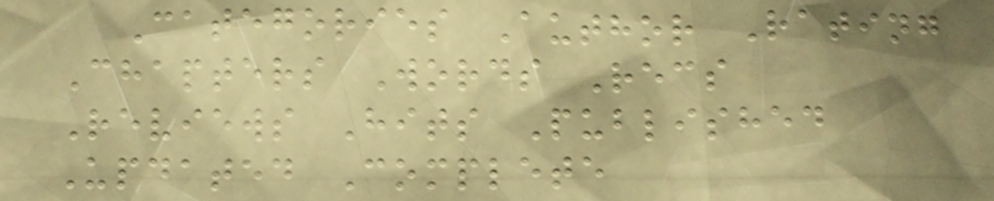Categories Author Rating
Chapters Words Recs
Reviews Hits Published
Updated Complete
